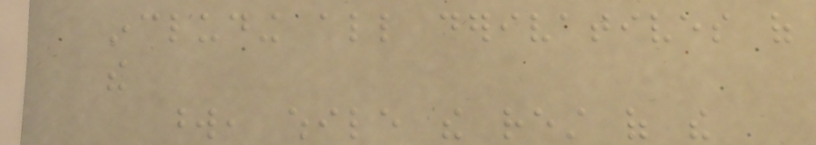including all derivatives of
the
word, while the rest of the
